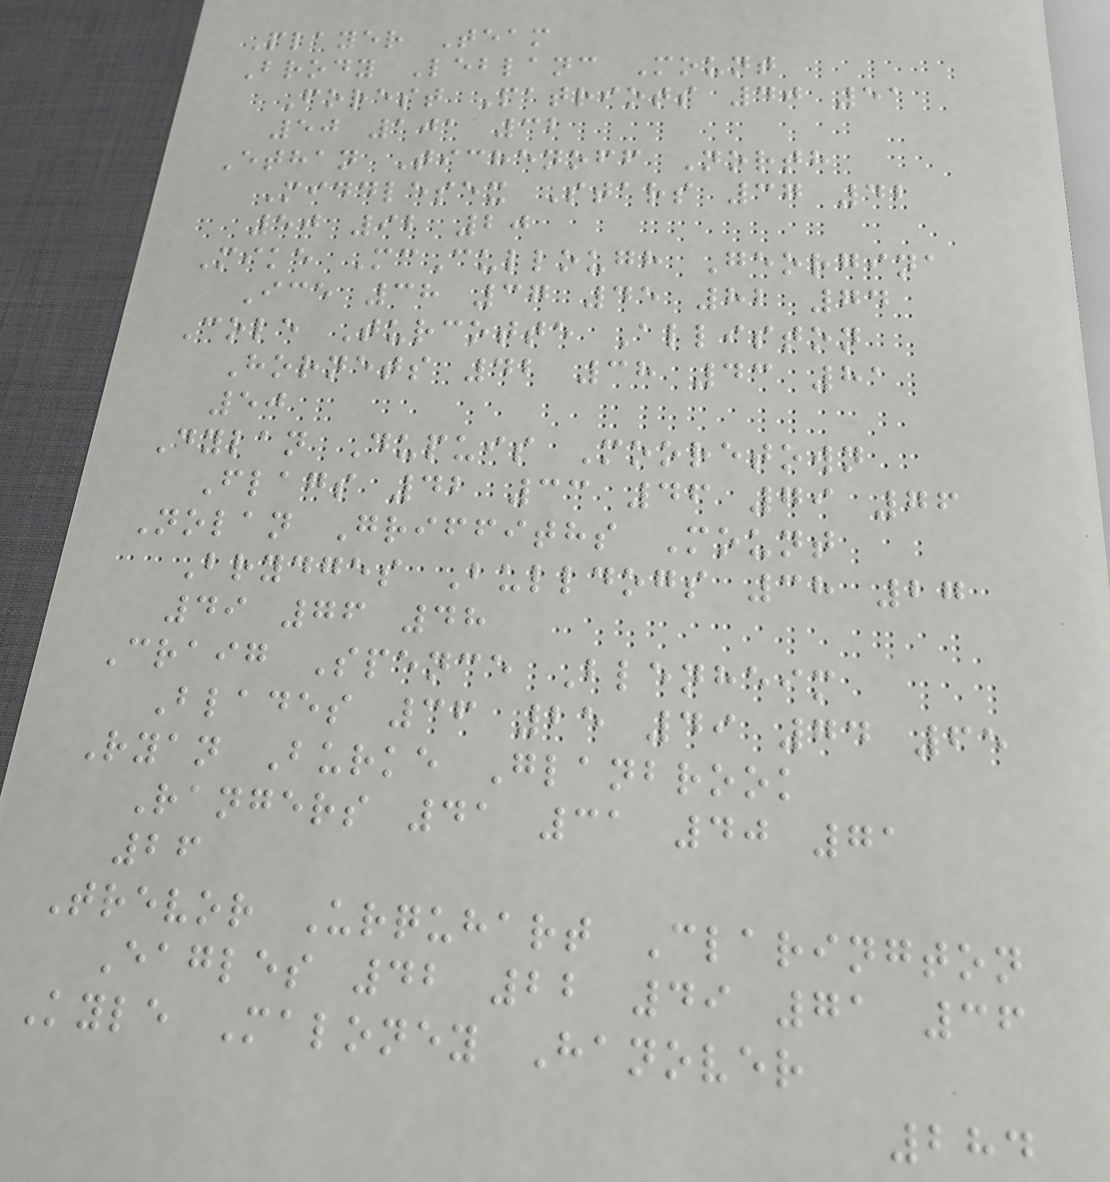Player Team
Brody Leblanc Mount
Forest Patriots 40 51
50 101 32
Ethan Tichenoff North
Middlesex Stars 37 42
50 92 20
Mike McCullough Georgina
Ice 38 37 45 82 74
Cole Turcotte Alliston
Hornets 42 38 43 81
50
Dylan Dupuis Mooretown
Flags 42 33 46 79 76
Nolan Griffiths Mount
Brydges Bulldogs 38 27
49 76 48
Craig Spence Blenheim
Blades 36 25 49 74 65
Ryan Burke Glanbrook
Rangers 41 31 40 71
26
Trevor Urquhart Clarington
Eagles 42 22 49 71 36
Kyle Maloney Hanover
284
